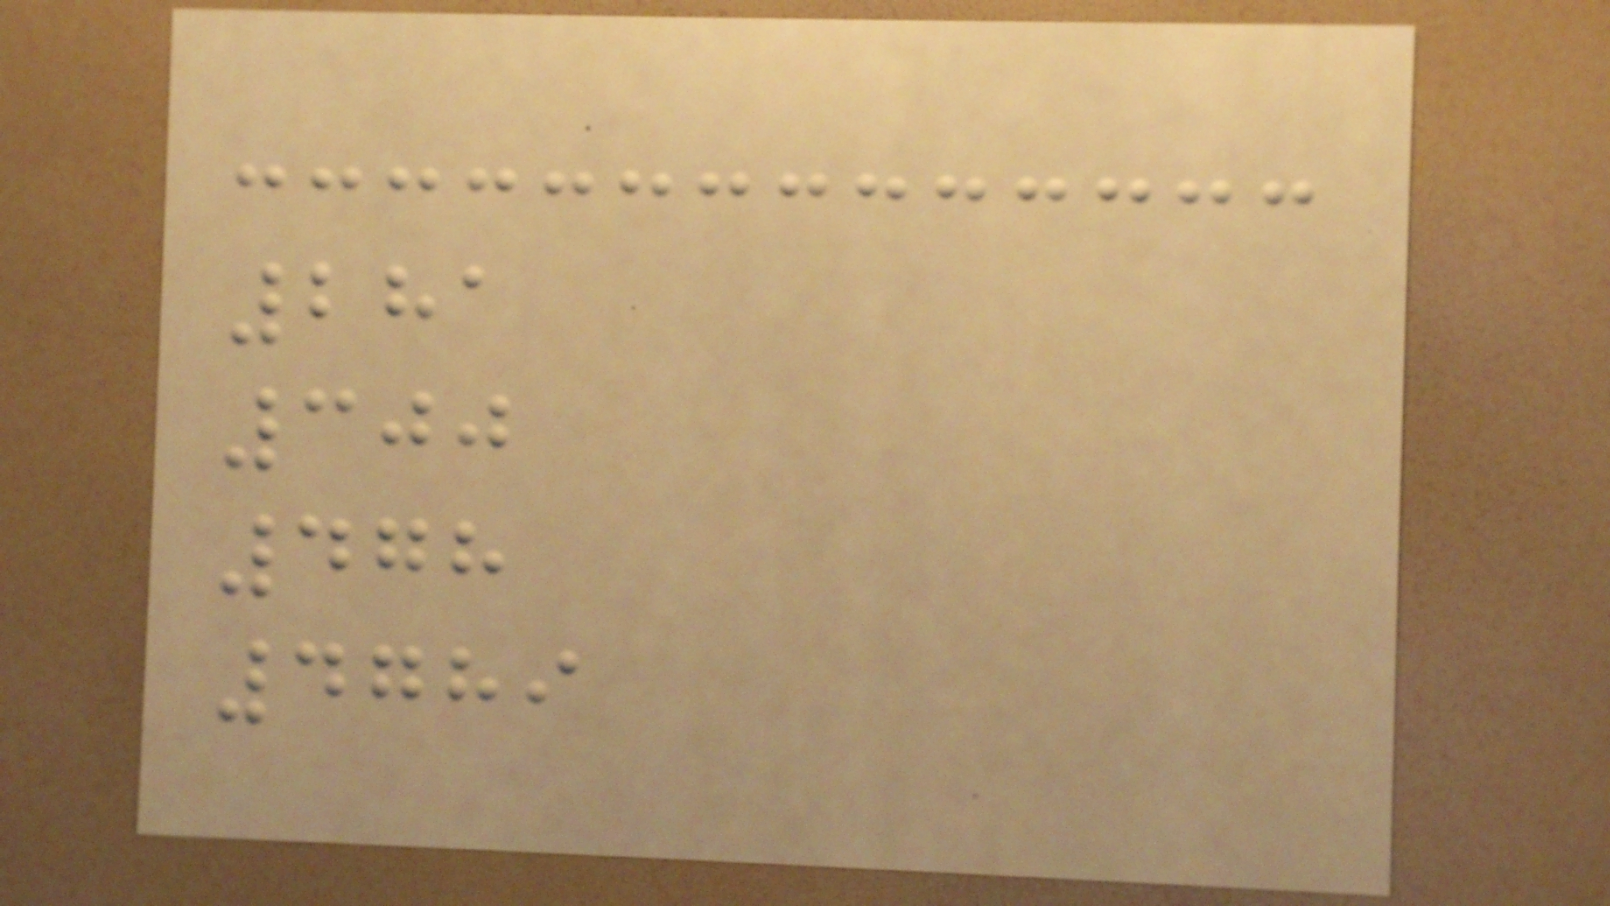281
300
478
4789
